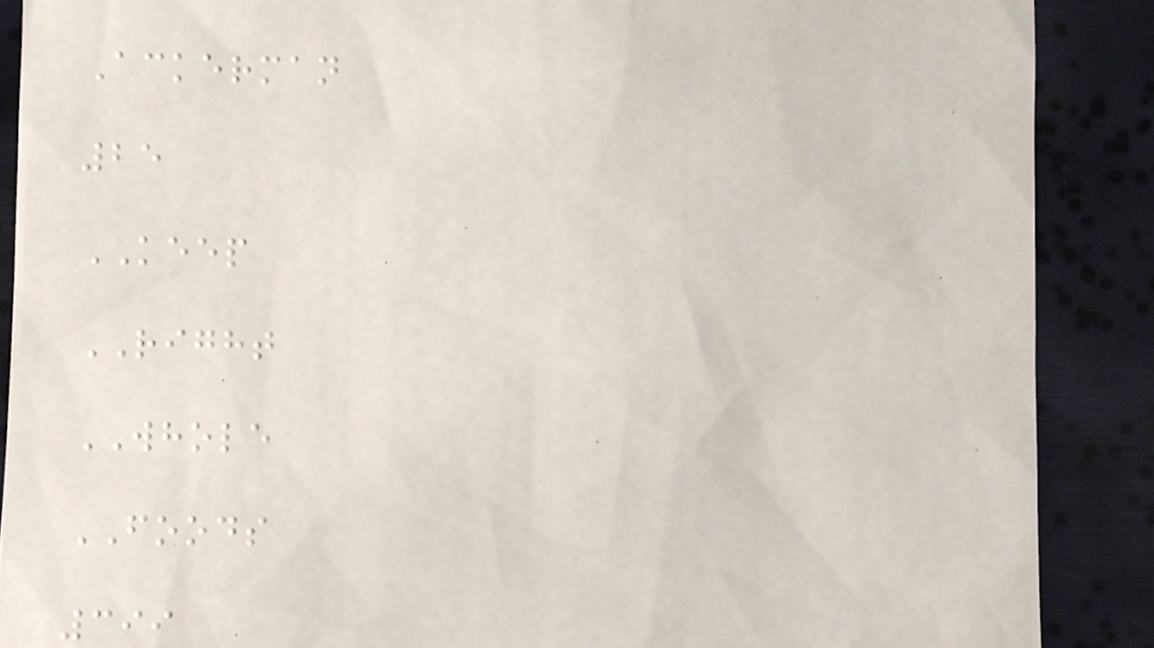Ackerman
25
KEEP
RIGHT
WHOLE
FOODS
399
